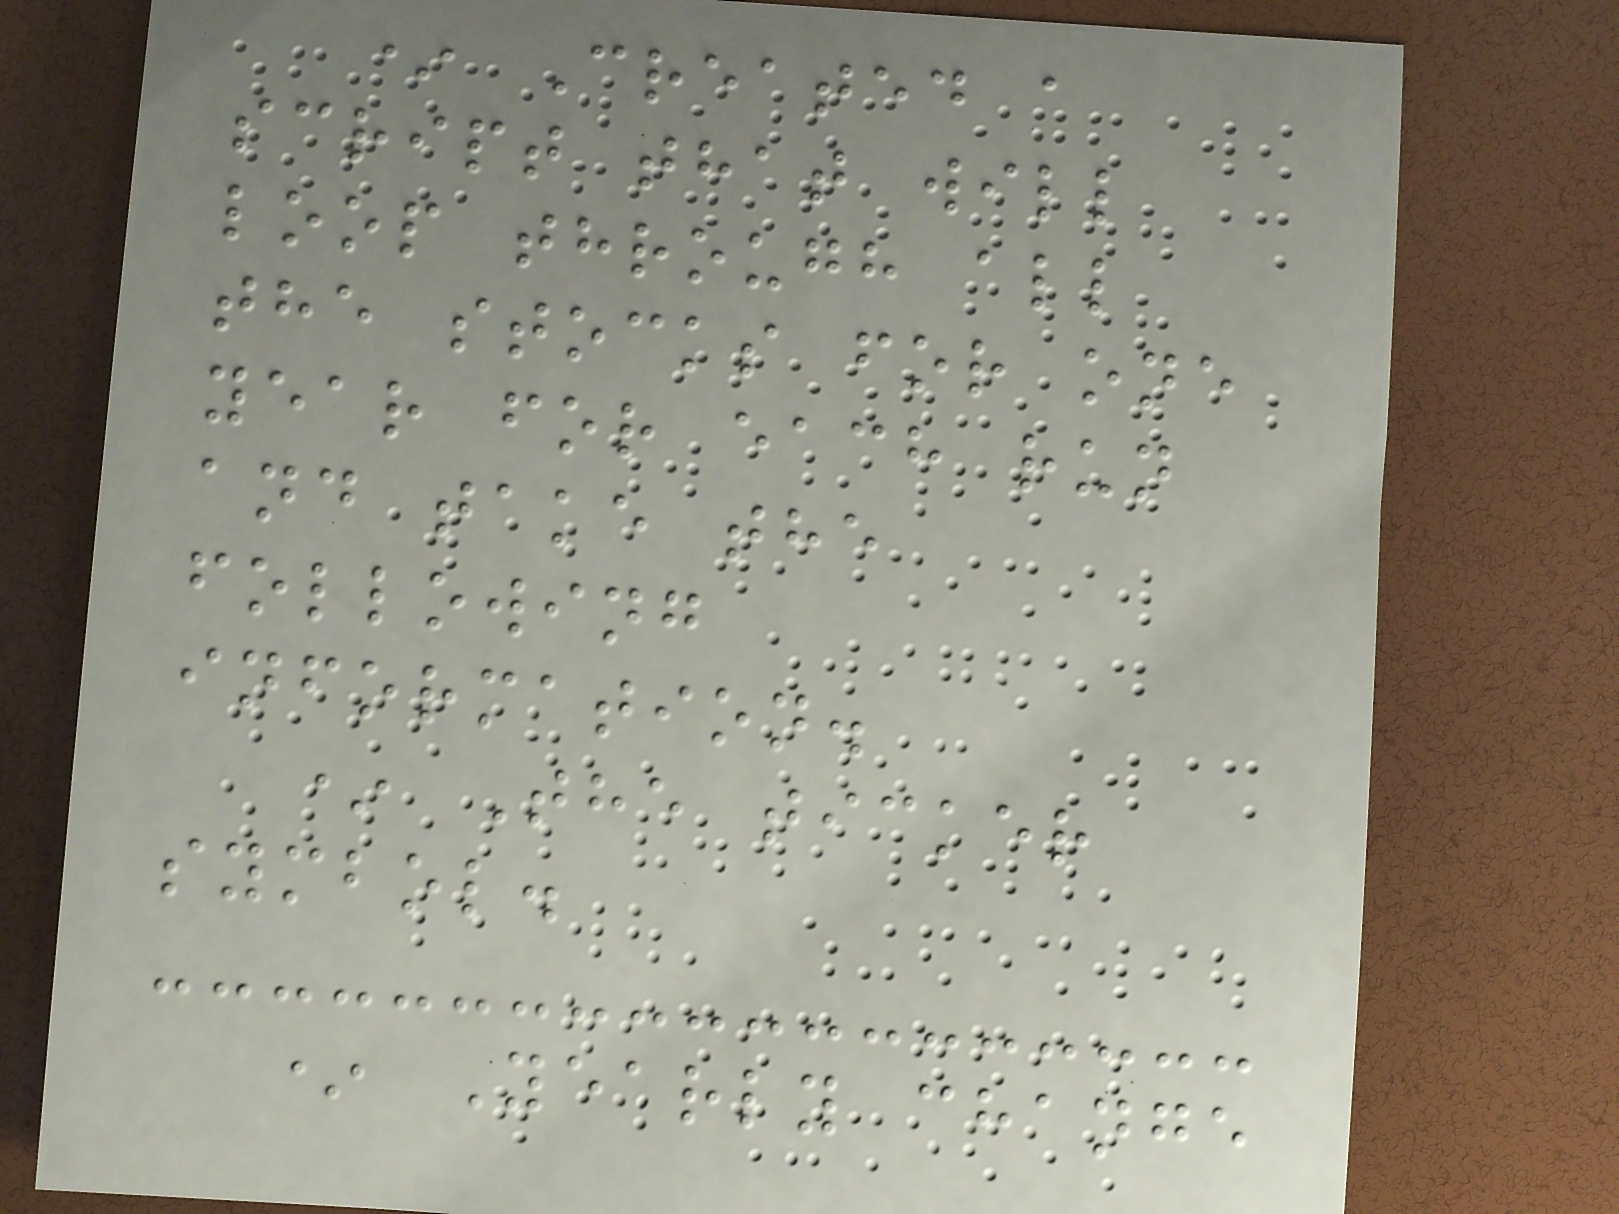* Created a
script that will
loop through all
the stocks for one
year for each run
and take the
following
information.
* The ticker
symbol.
* Yearly change
